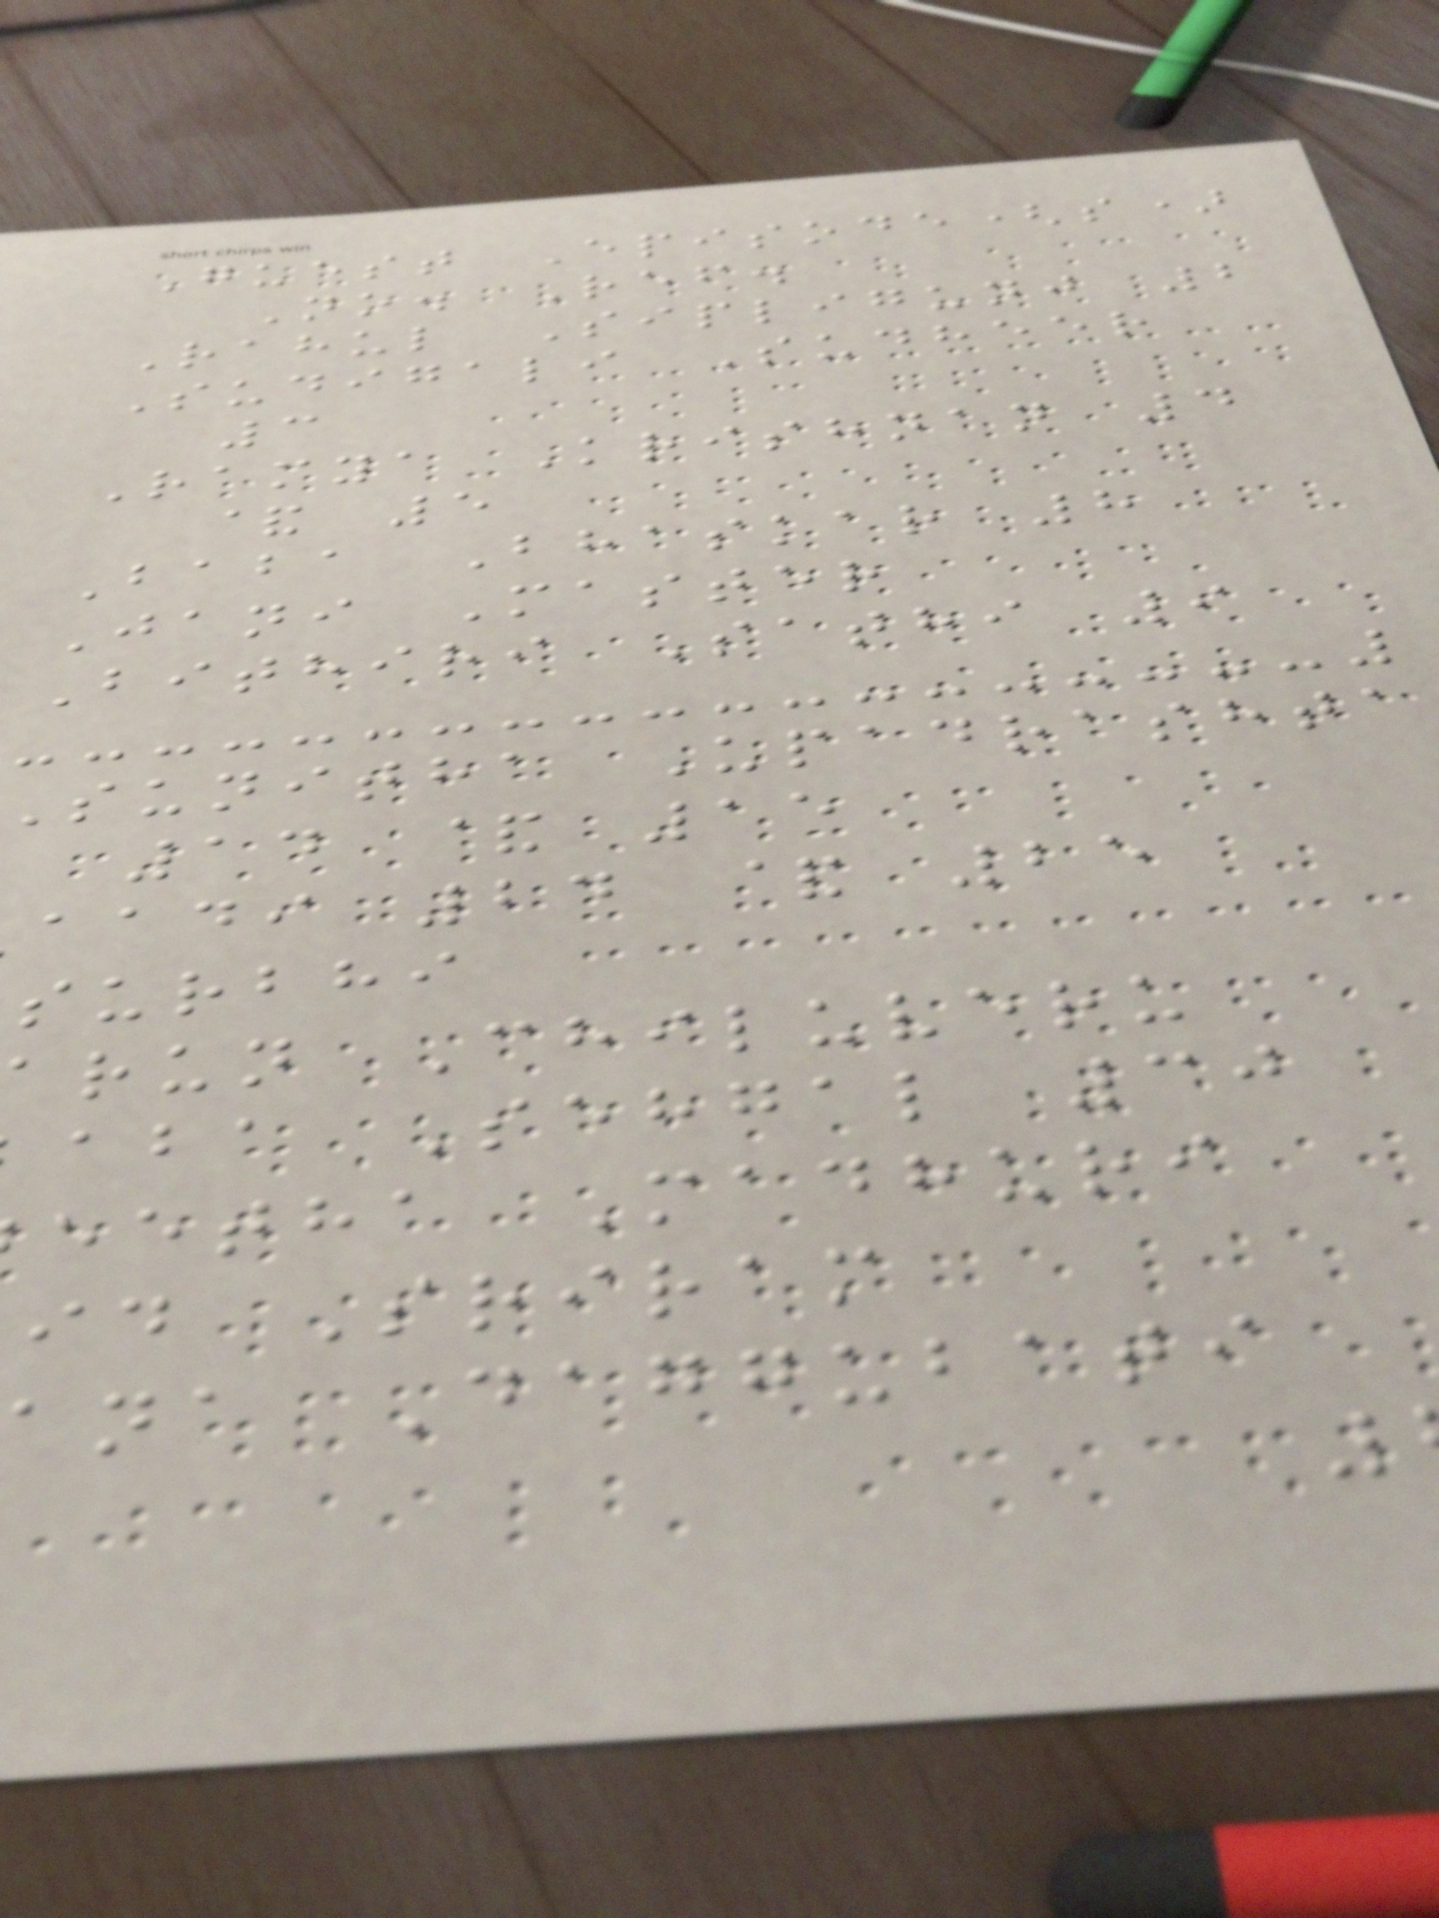Guest Episode(s)
No. Ref.
Rahul Sipligunj 2
Sudigali Sudheer
3
Ramya Krishnan 4
& 5
Baba Bhaskar 8
Jani Master
Bithiri Sathi 9
sunitha Upadrashta
14 & 15
aadi 24 & 25
surbhi
run Chiluveru
aba Sehgal 30
eetha Madhuri
id Sriram
ana Daggubati
